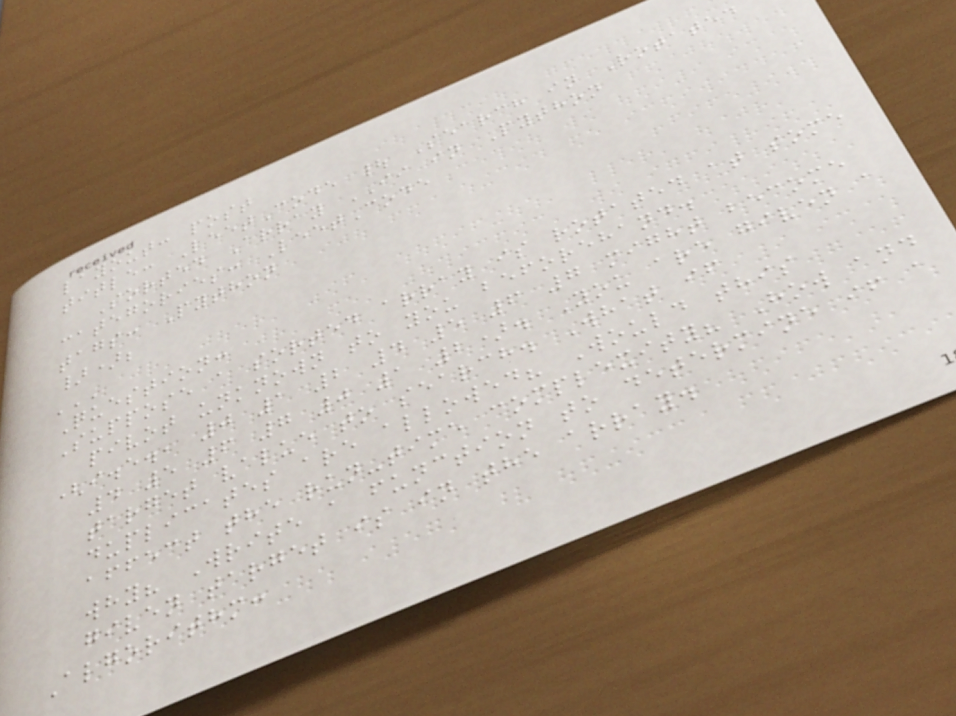layout: post
title: LeetCode | Search in Rotated
Sorted Array II in Python
categories: LeetCode
tags: Python
});
'''
Question:
Suppose a sorted array is rotated at some
pivot unknown to you beforehand.
(i.e., 0 1 2 4 5 6 7 might become
4 5 6 7 0 1 2). You are given a
target value to search. What if
duplicates are allowed? Would this
affect the run-time complexity? How and
why? Write a function to determine if a
given target is in the array.
Algorithm:
